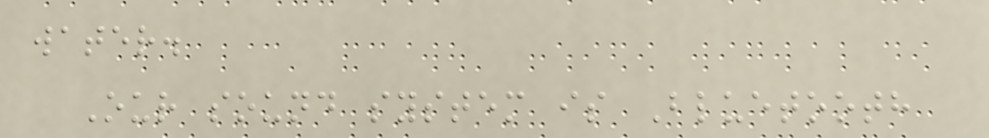water.
Our sound system is Bluetooth
